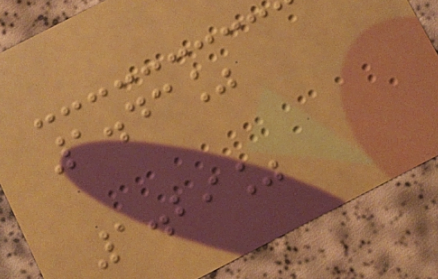1.43%
1.29%
